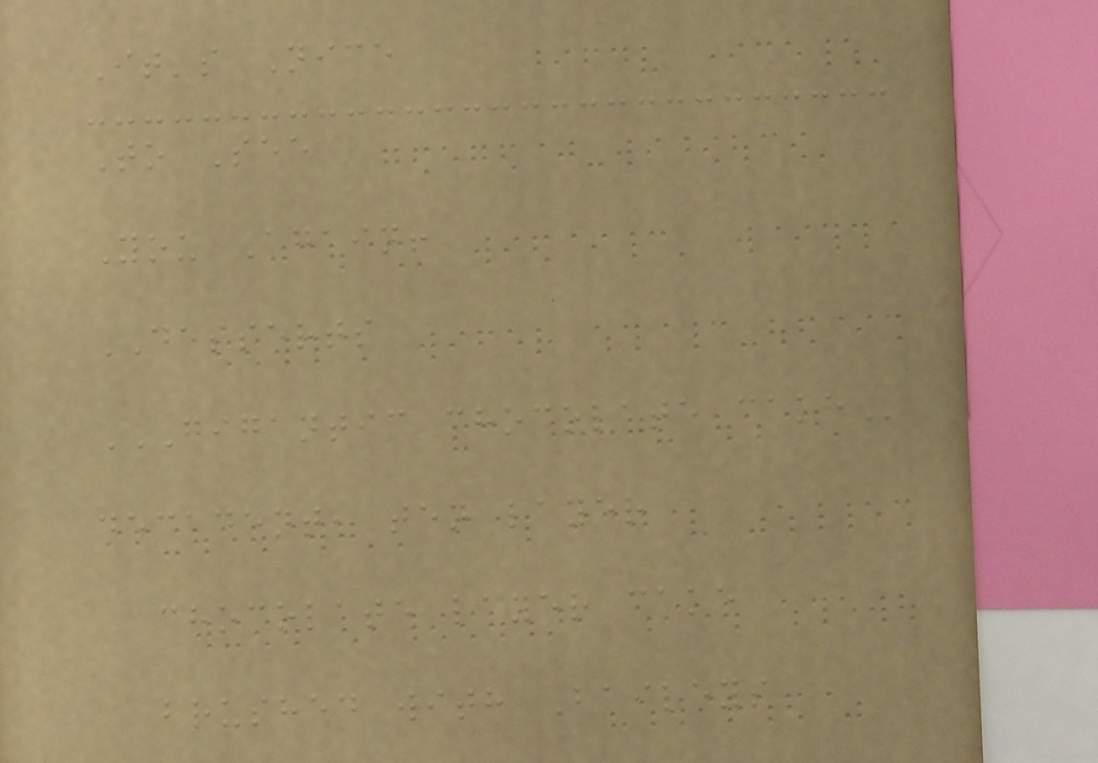It's Nice
To See
You Again!
DESSERTS
GIGANTIC CHOCOLATE CAKE
decadent, ten layer
chocolate layer cake
brushed with Baileys
